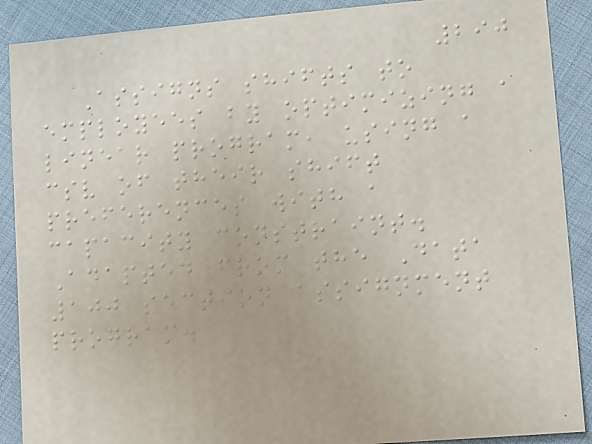290
Assigns shifts to
employees by optimizing a
linear program, using a
csv of their shift
preferences with a
capacity constraint.
Adapted from the Data
100 section assignment
program.
